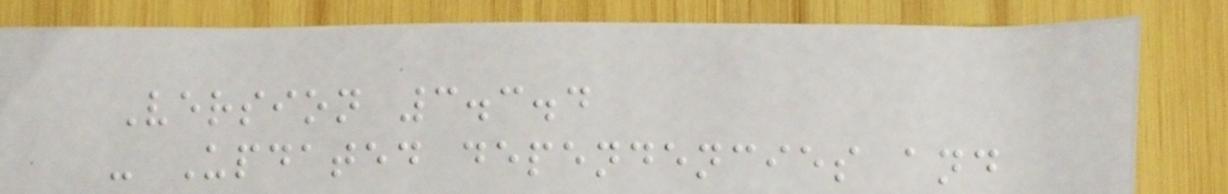Version 3.3.4
- Updated dependencies and
